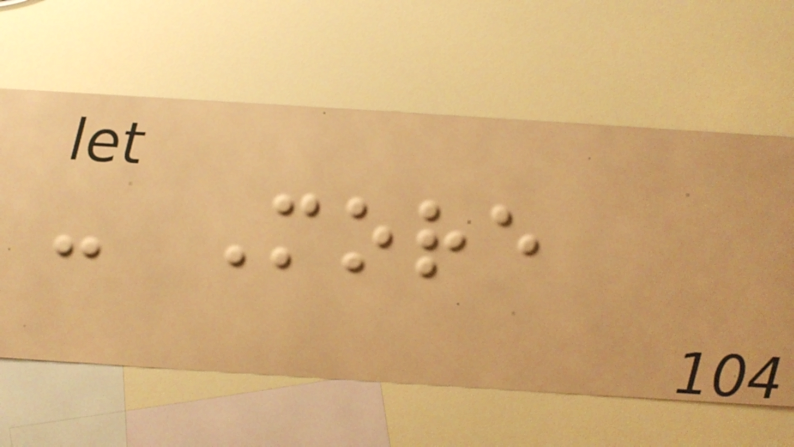- More
